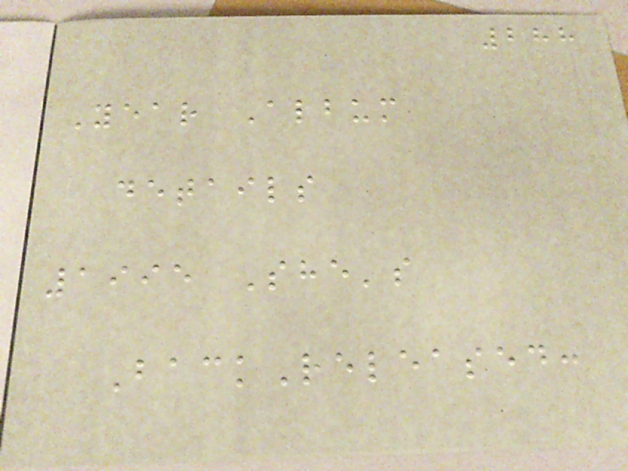288
Year Album
details
1995 She's
BackReleased:
